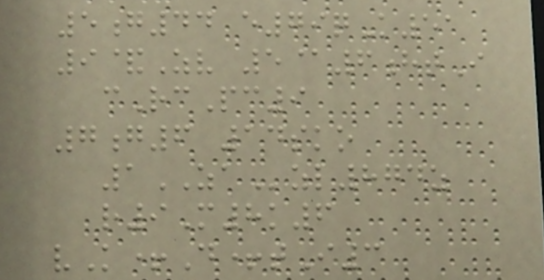5g44 e79qK51
9&Zv 5@6htI
cRcPc9
7g6 14sko
1ZAzl874z
r9M8k6
vK+D+tI3
